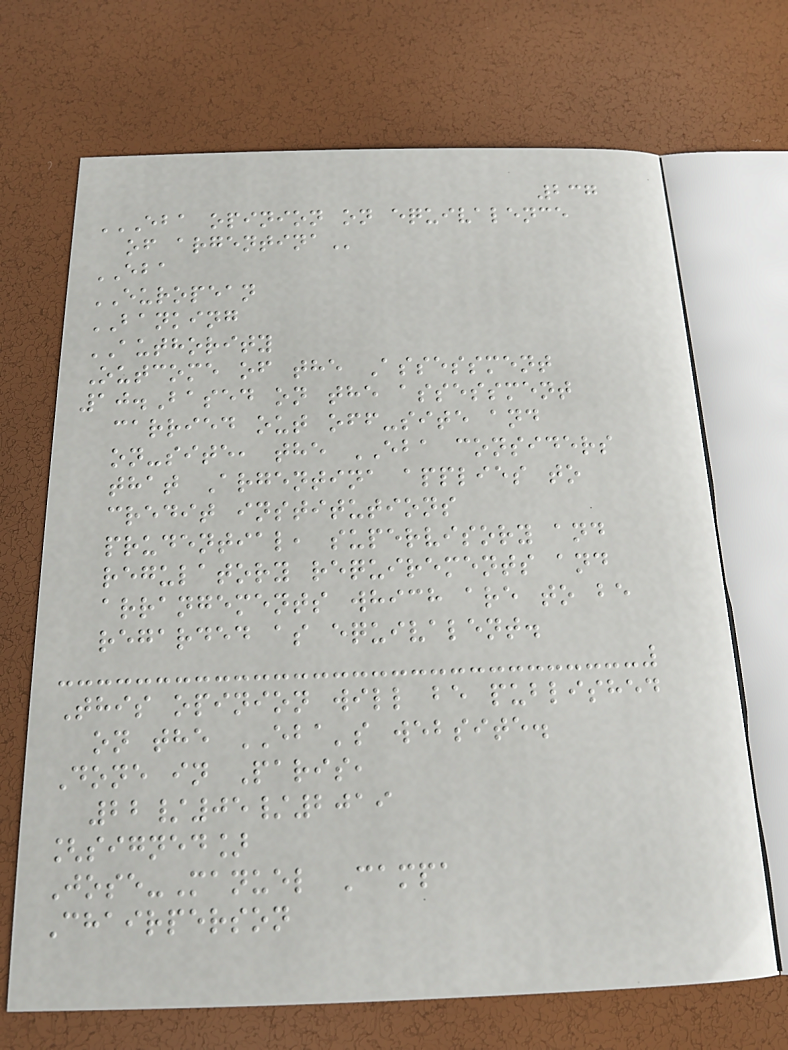237
EBA OPINION ON EQUIVALENCE
OF ARGENTINA
EBA
EUROPEAN
BANKING
AUTHORITY
Outcome of the Assessment
10.Based on the assessment
carried out off-site and
on-site, the EBA considers
that Argentina applies to
credit institutions
prudential, supervisory and
regulatory requirements and
arrangements which are to be
regarded as equivalent.
This opinion will be published
on the EBA's website.
Done in Paris,
22/05/2019
[signed]
Jose-Manuel Campa
Chairperson
